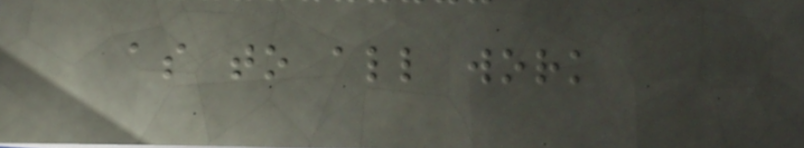as to all work
